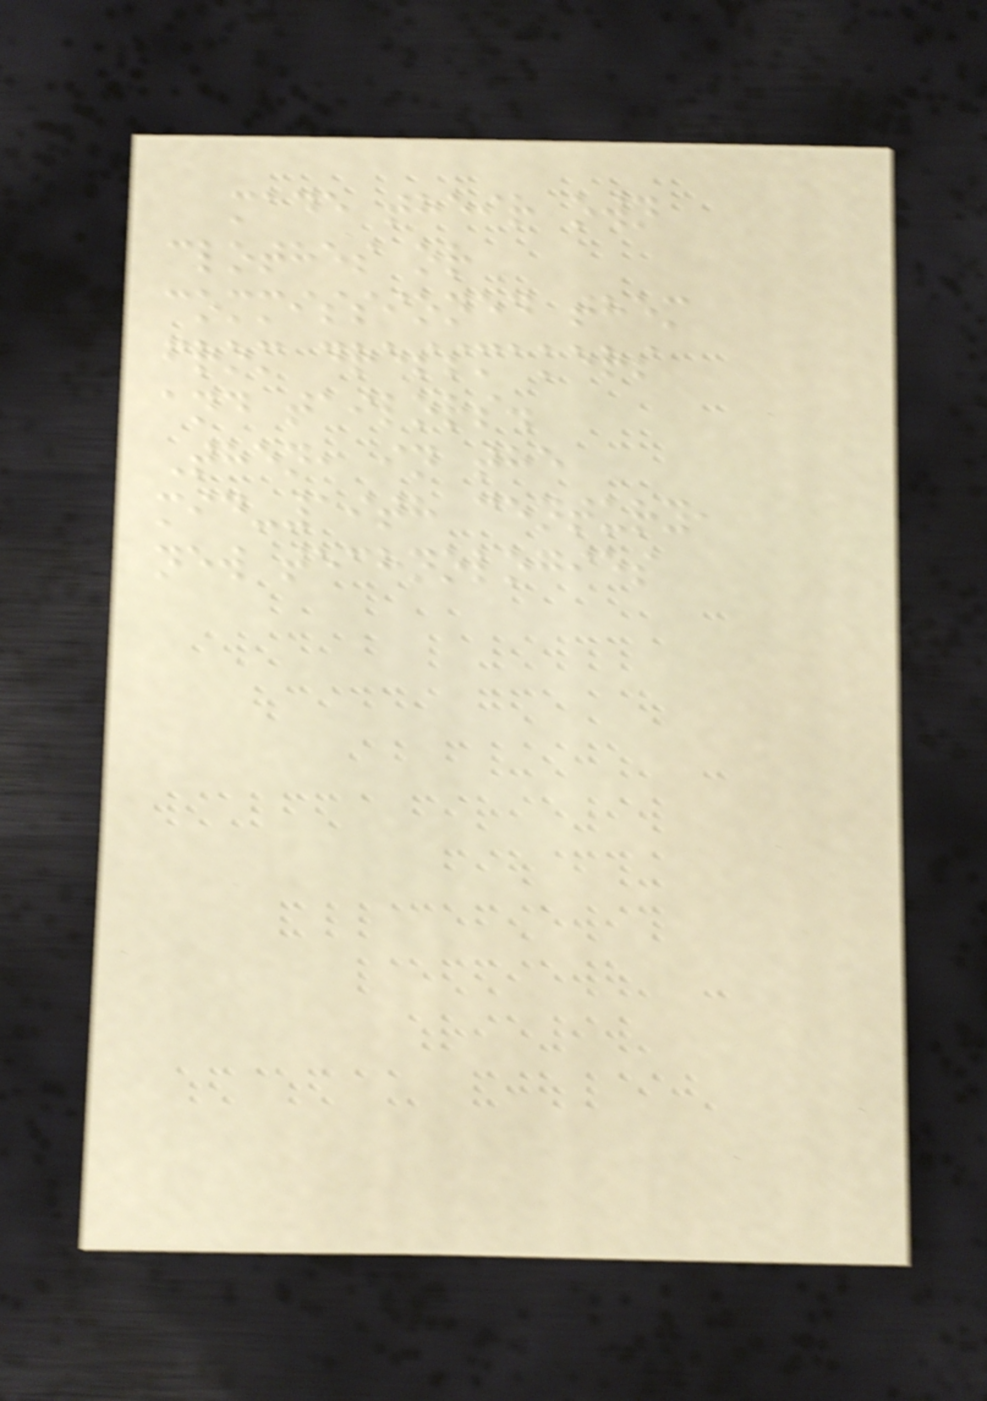made their own
clothes or
commissioned them
from dressmakers
and tailors.
Then, in the
mid-19th century,
new technologies
